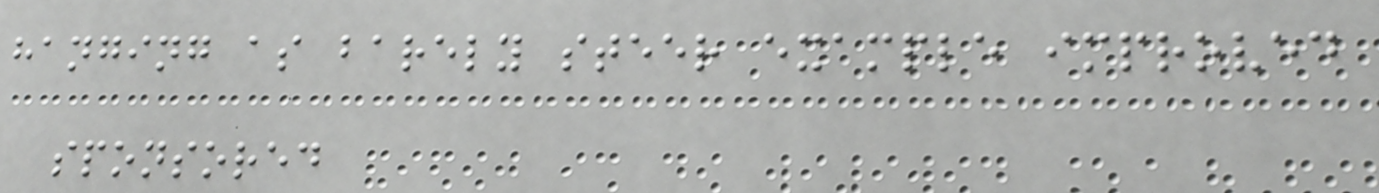hanging as barely steer example improved
sponsored
